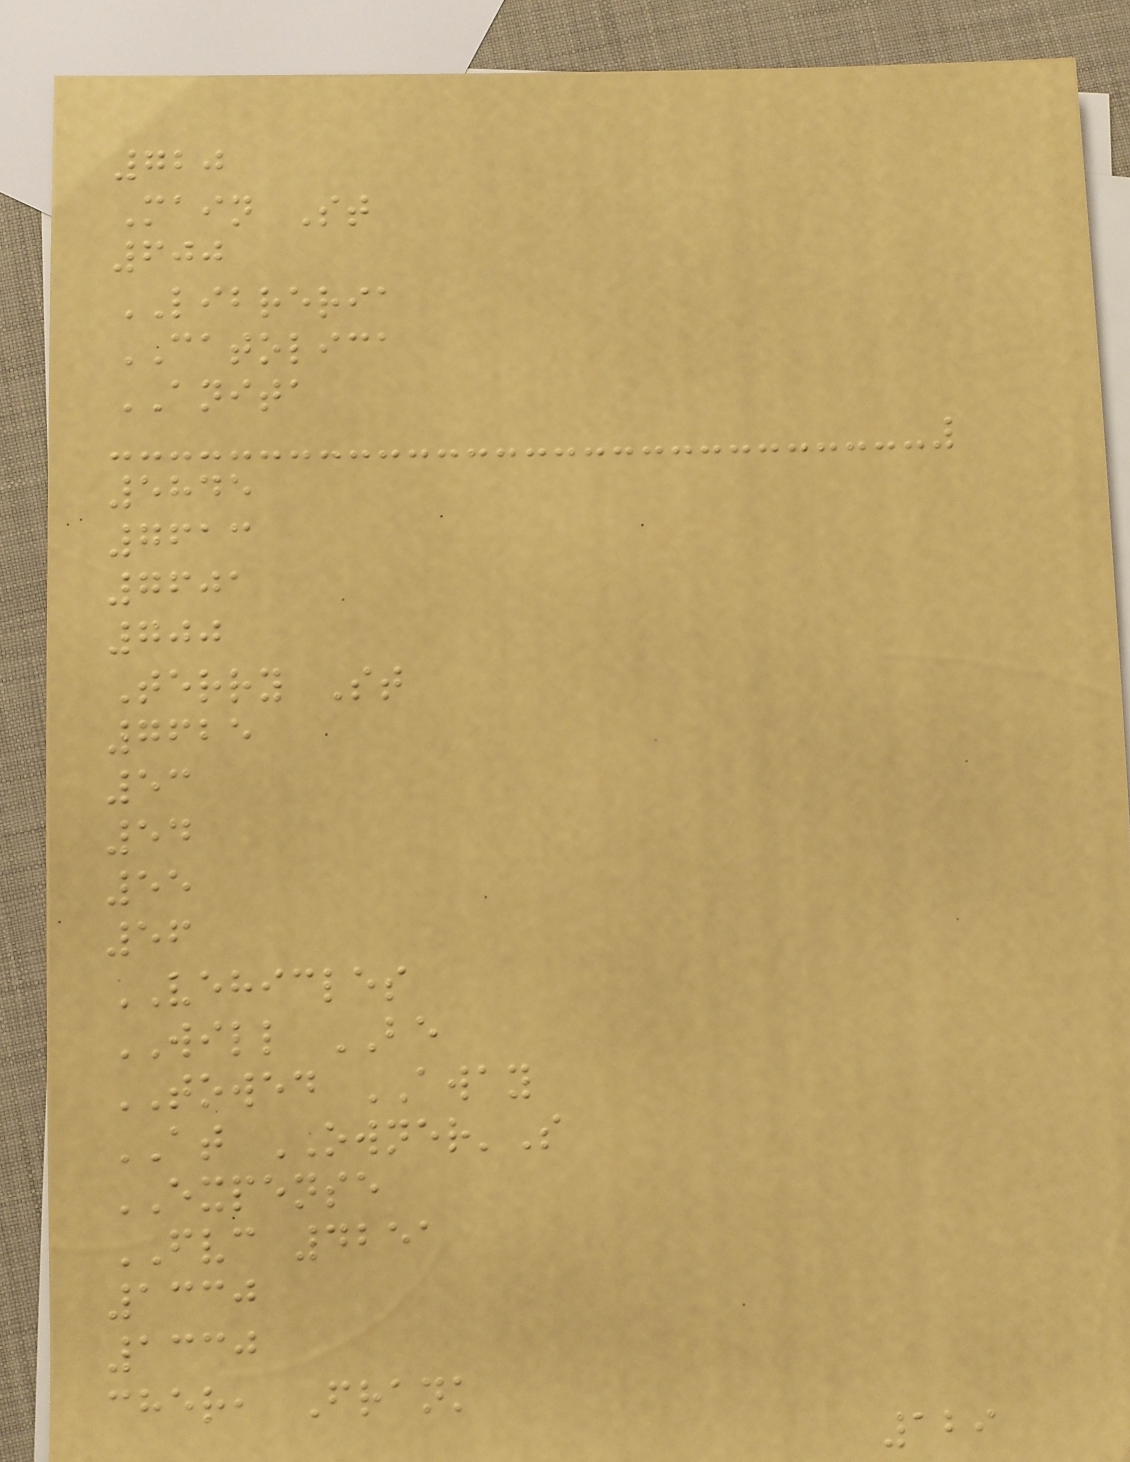720
Main St
600
LIBRERIA
CATOLICA
ANITA
5845
7613
7601
700
Terry St
7625
53
54
55
56
VEHICLES
WILL BE
TOWED AWAY
AT OWNER'S
EXPENSE
FVC 4251
1330
1330
cher, Frank
129
